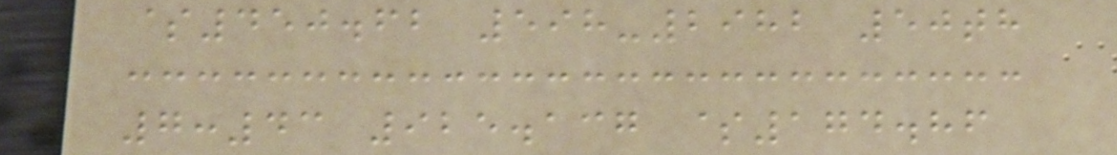$450.62 598-2982 50th
7:43 925.137 $174.86
